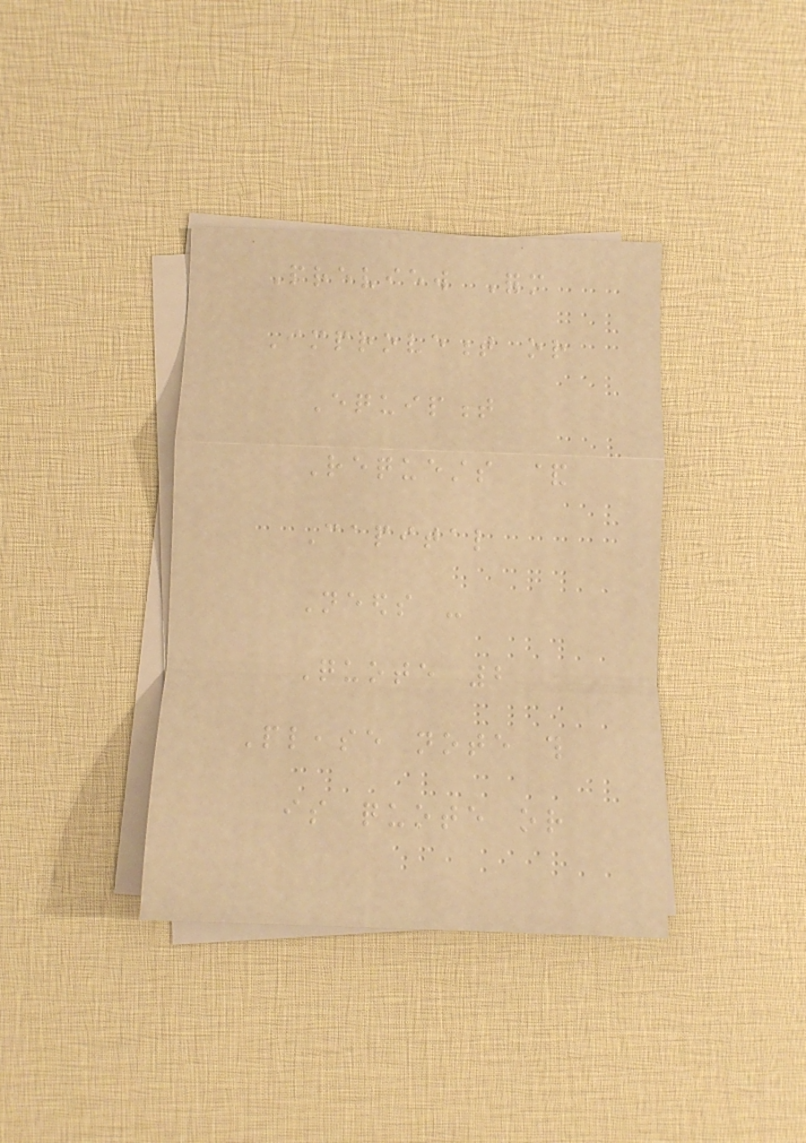Preview Form
Improvement or
Equipment
Requests &
Capital
Needs -
Quote 2
Please note this
is quote or
